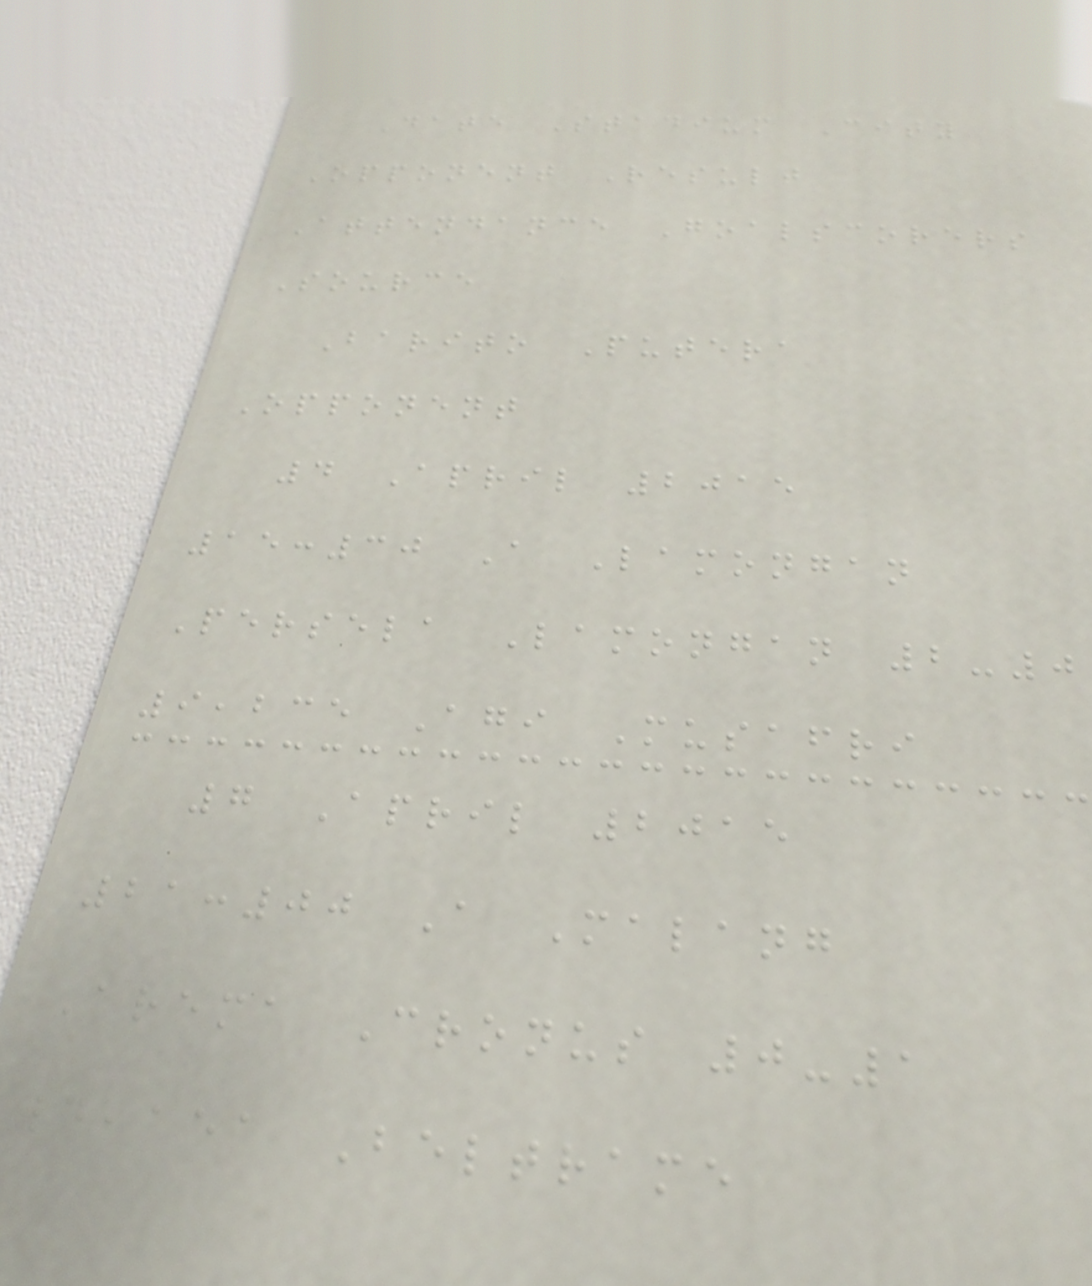Date Stadium City
Opponent Result
Attendance Goalscorers
Source
Barito Putera
Opponent
4 April 2015
15:30 A Lamongan
Persela Lamongan 2-0
9,235 Agi Musafri
7 April 2015
21:00 A Malang
Arema Cronus 0-1
4,151 Beltrame
